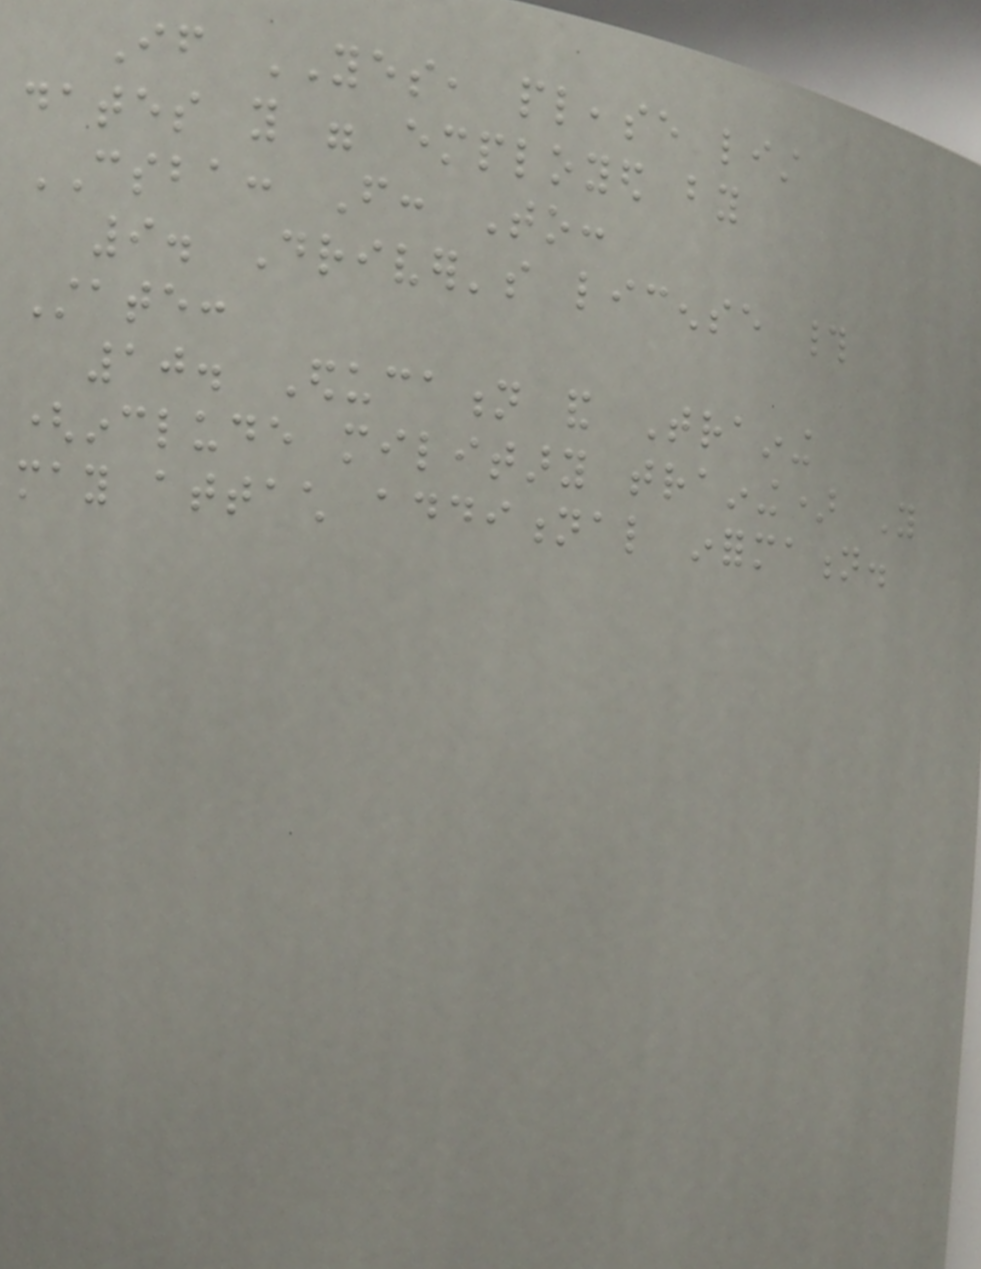If YES, please list
dates you were employed by
CSBA: From: To:
9. Driver's license #
State:
10. Education and Training
(include military training) You
may attach additional information.
